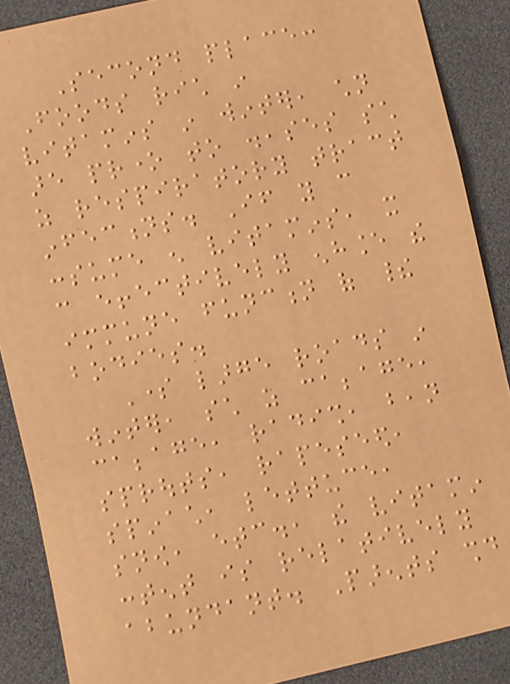Second place:
Foods rich in
vitamins in winter, children
are prone to diseases such
as respiratory tract
infections. If you can
consume enough vitamins, it
can effectively enhance the
immune function of their
bodies.
Some large roads in
winter, such as cabbage,
cabbage, radish, bean
sprouts, rapeseed,
spinach, lettuce,
snow, etc., the vitamin
content is relatively
abundant. Parents should
